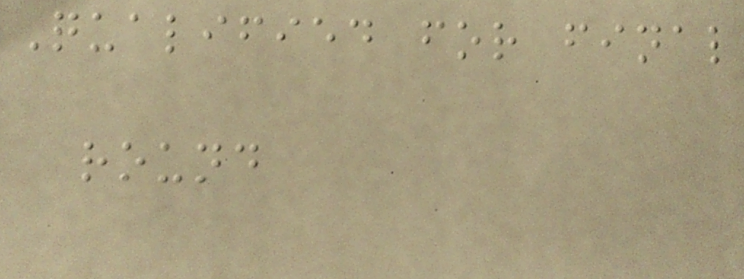Qualified for final
round
